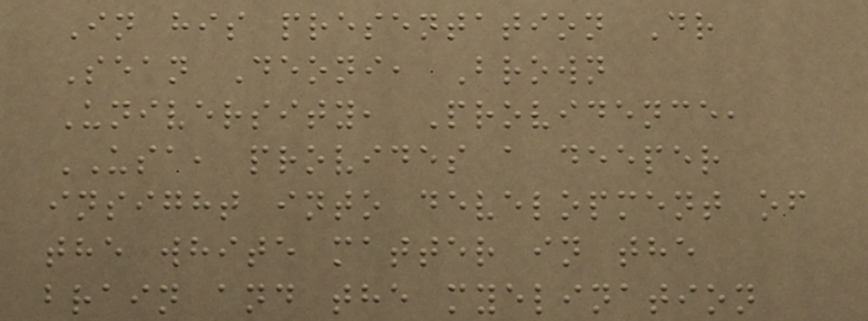In his presentation Dr
Sean Deoni, Brown
University, Providence,
USA, provides a deeper
insight into development of
the white matter in the
brain and the myelination
